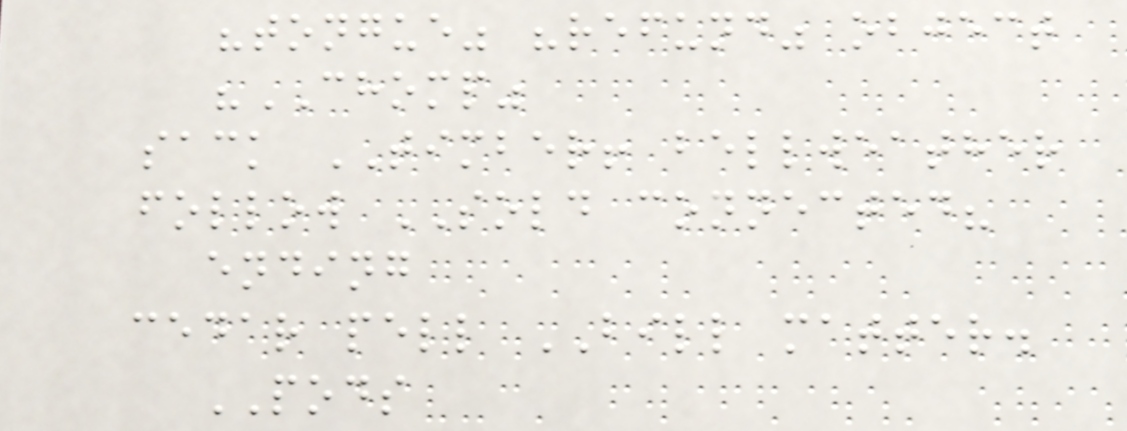"tongue" "refund" object
"CHOMP"
sack TIMBER! bellweather
follow SOLD connected?
ending
cedar pell BILL matter.
PODS
